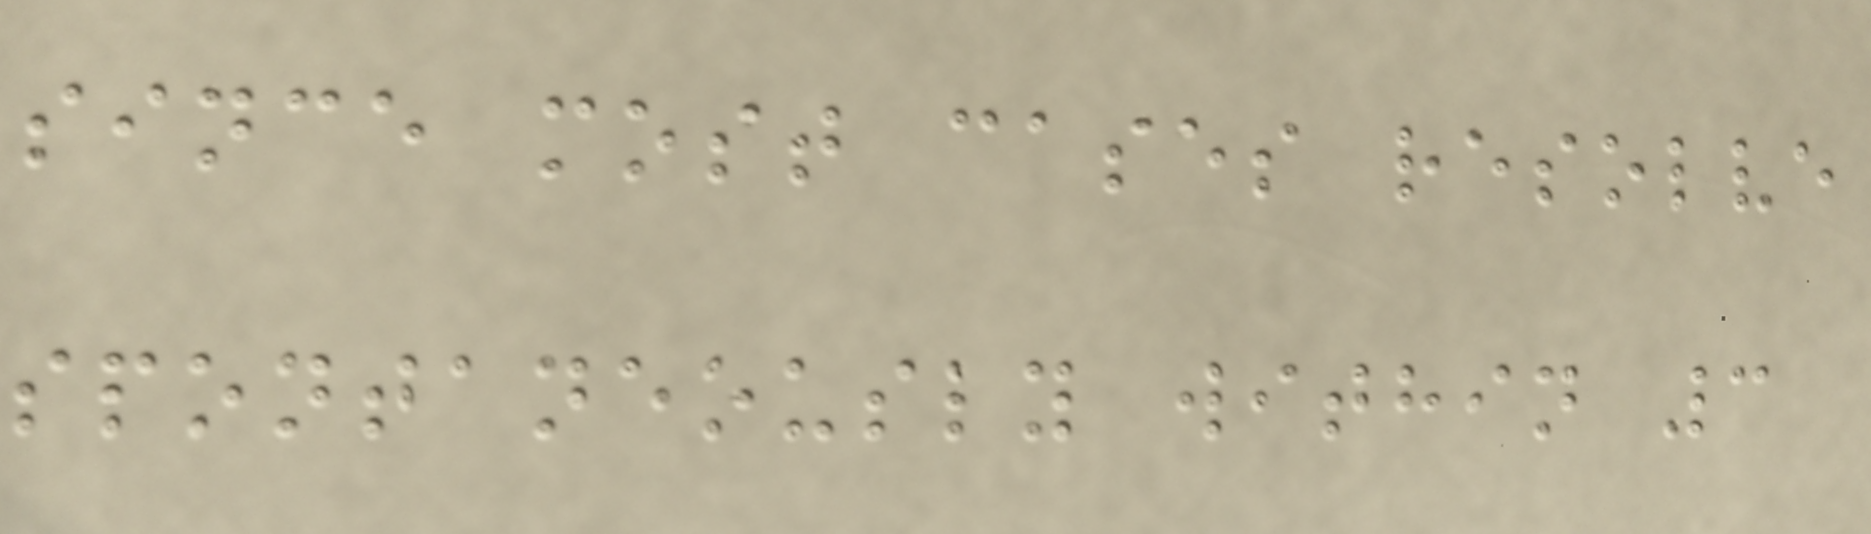since most cases resolve
spontaneously within 3
